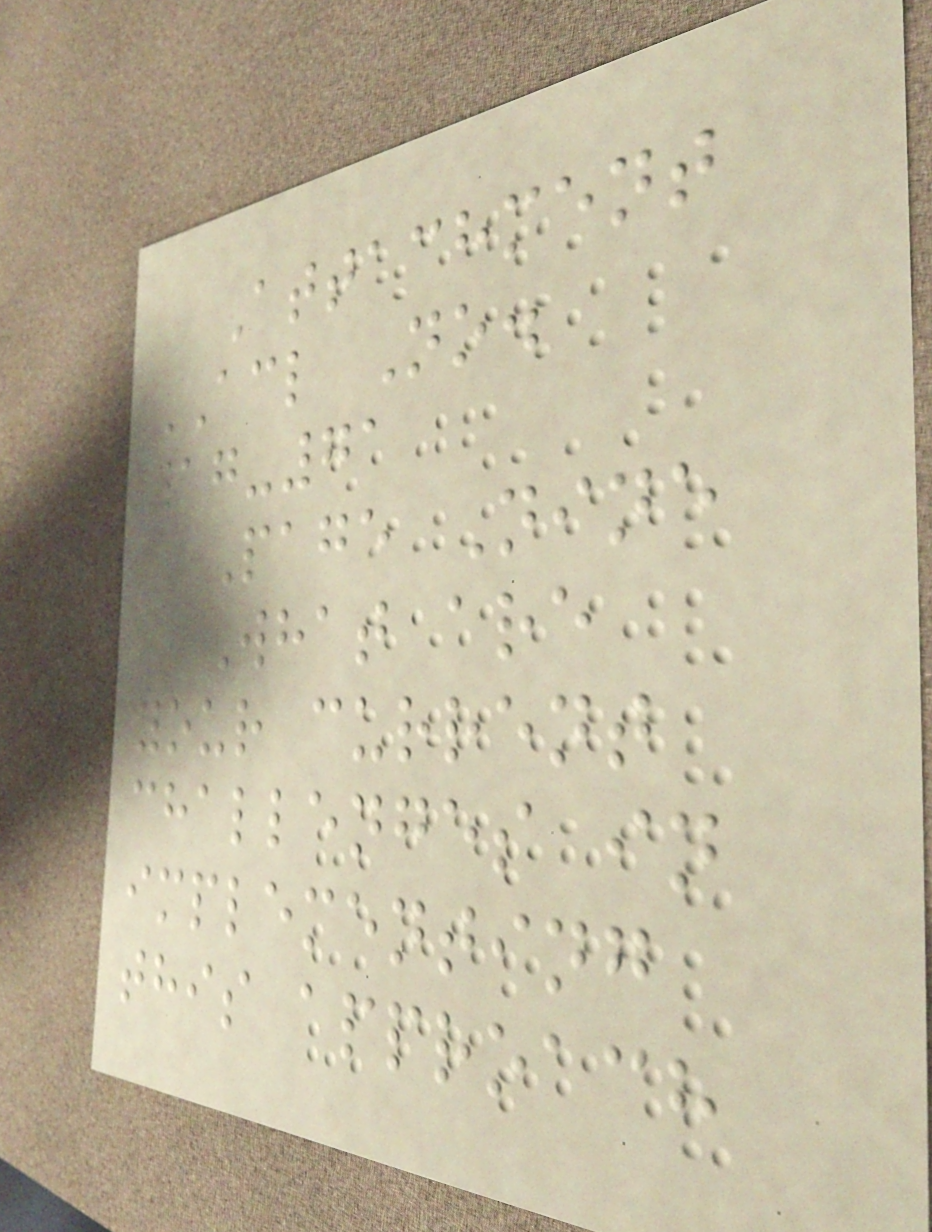Attachment
ACL No.
17-71
Page Nine
What are
your current
challenges in
implementing
this approach
